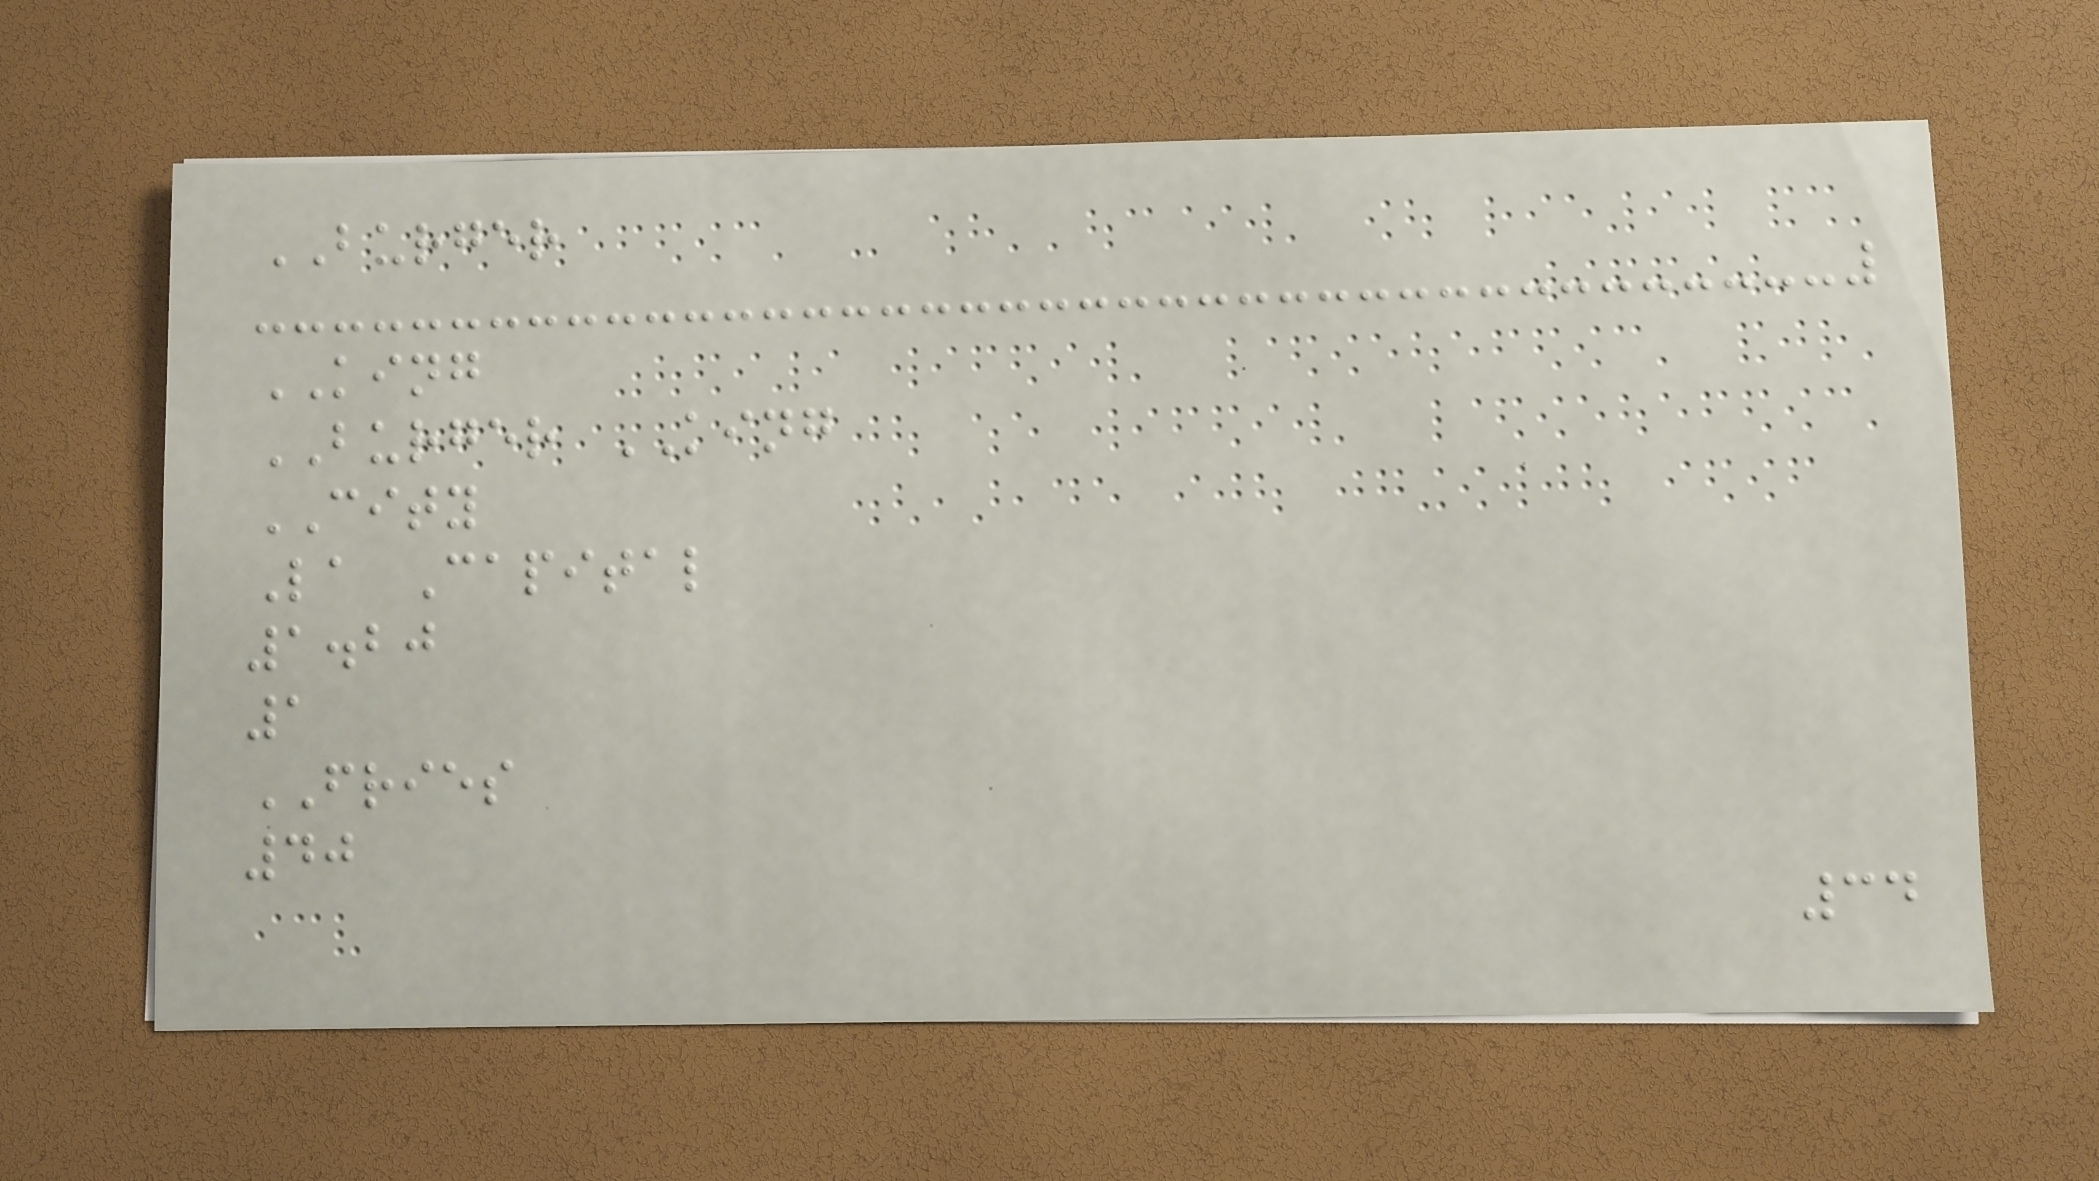BURGER
KING
BURGER KING
CITY
La Capital
1.20
1
FRIES
40
34
